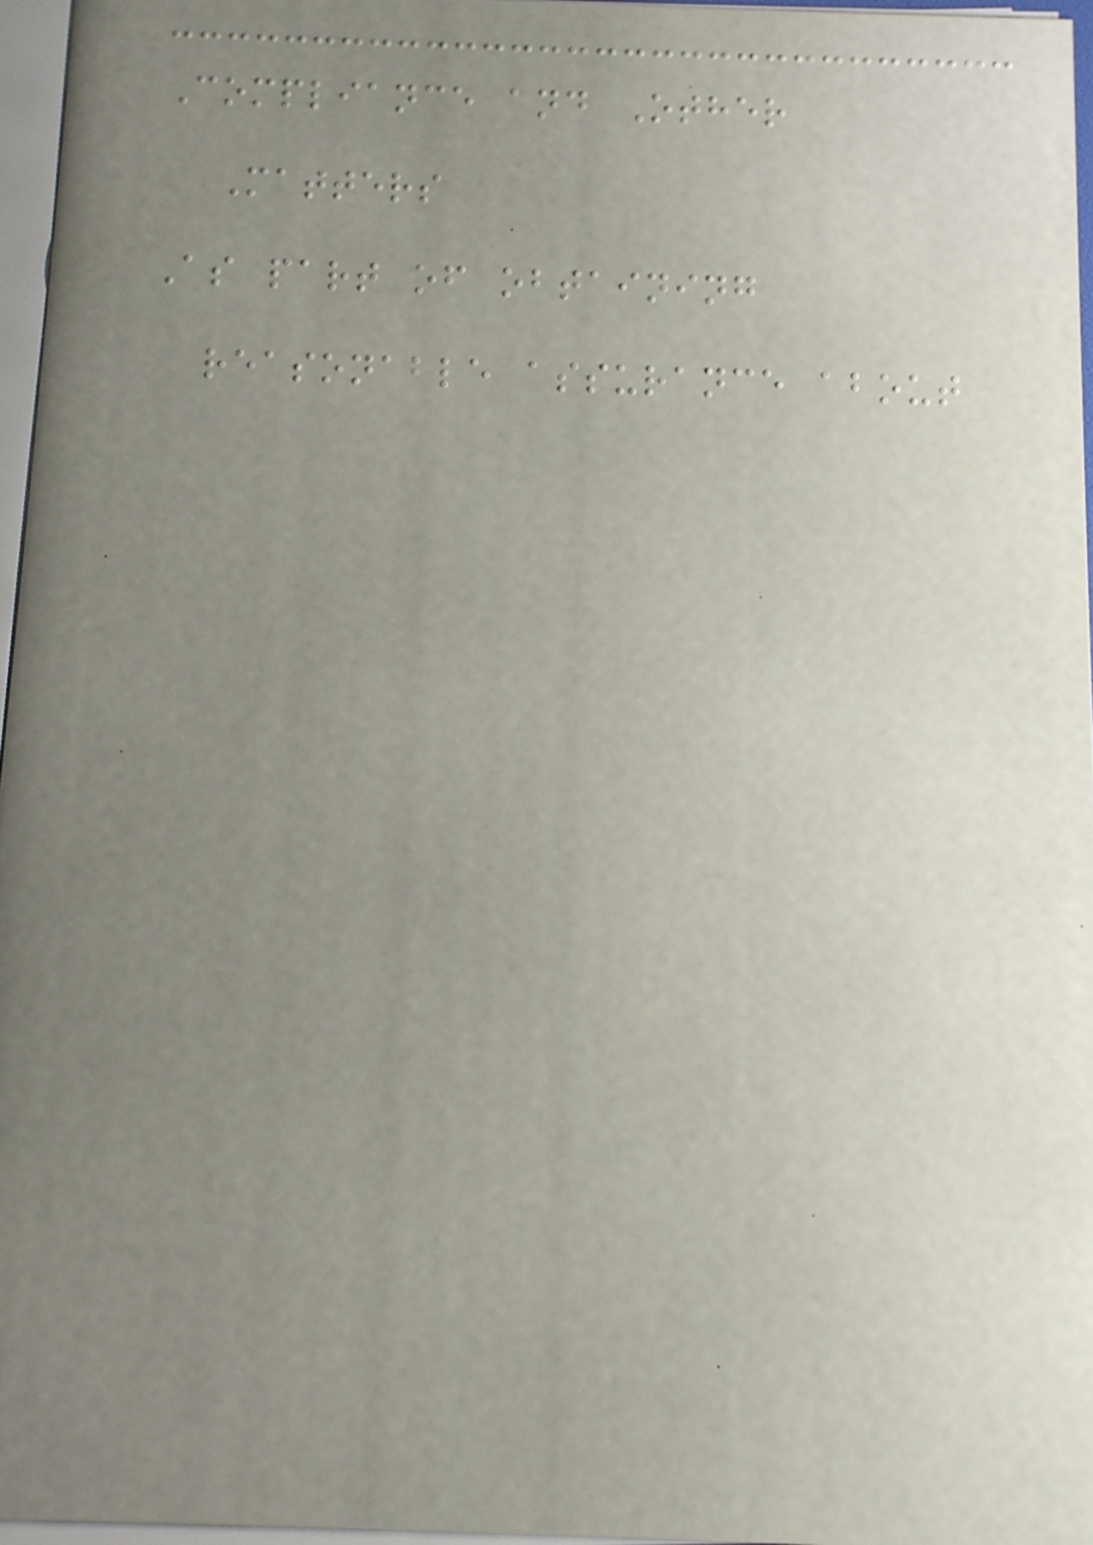Compliance and Other
Matters
As part of obtaining
reasonable assurance about
